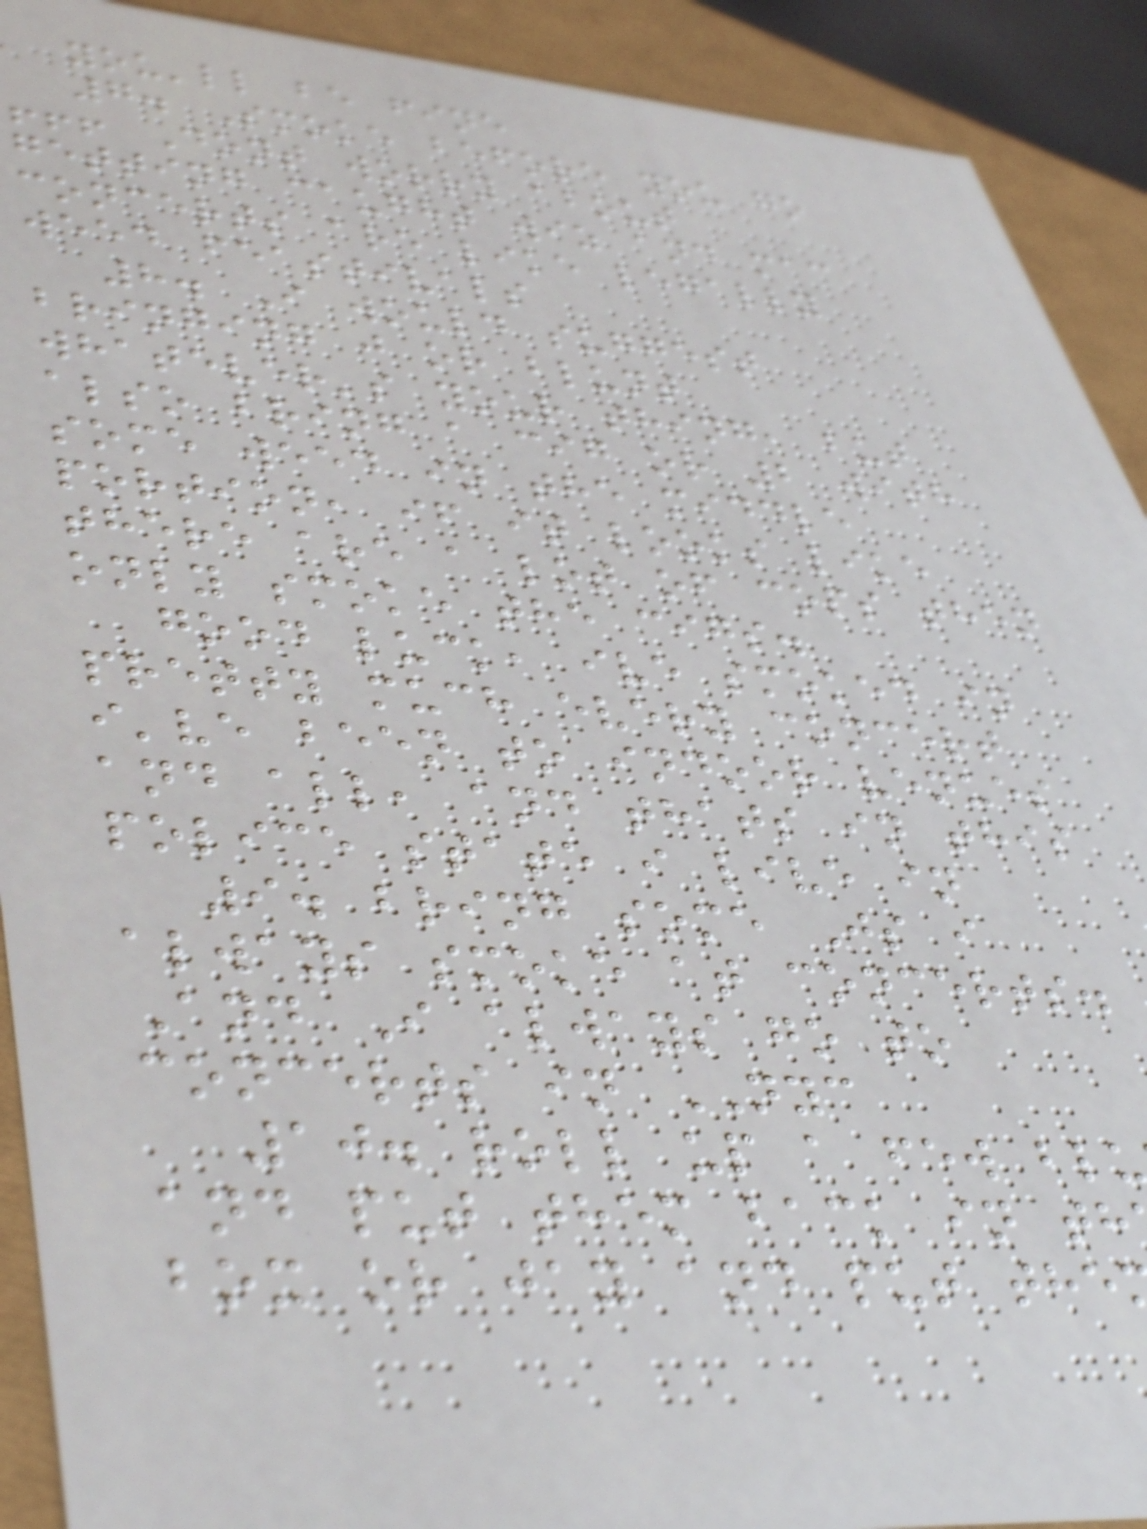you'll be fine
7. Smoke before you go
!!! Dont worry about
getting caught wiz and mac
concerts are like legally
weed feastivals
8. I would suggest
bringing j or blunt
whatever's your thing, but
also bring a cig or 2 with
some weed in the middle
portion, if it looks like
there are a lot of cops then
only smoke the cigs.
good luck, ive smoked in
pretty much every concert
i've been to indoor venues
and all, and thats in this
police state i live in
9. bring some Js i
always smoke at concerts.
And I always go to
concerts in NYC
10. roll up a few blu
and put them back in th
box or jay and put the
